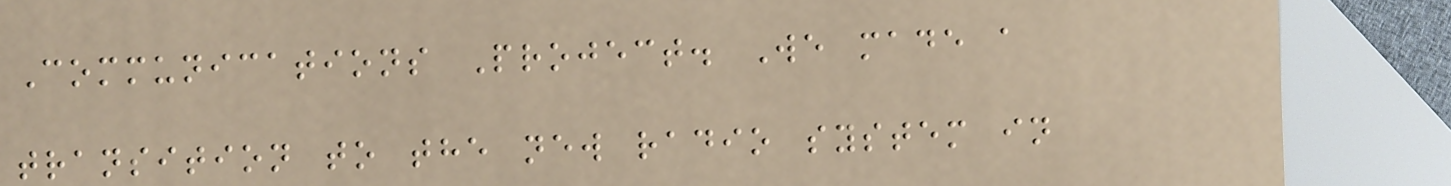Communications Project. We made a
transition to the new radio system in
